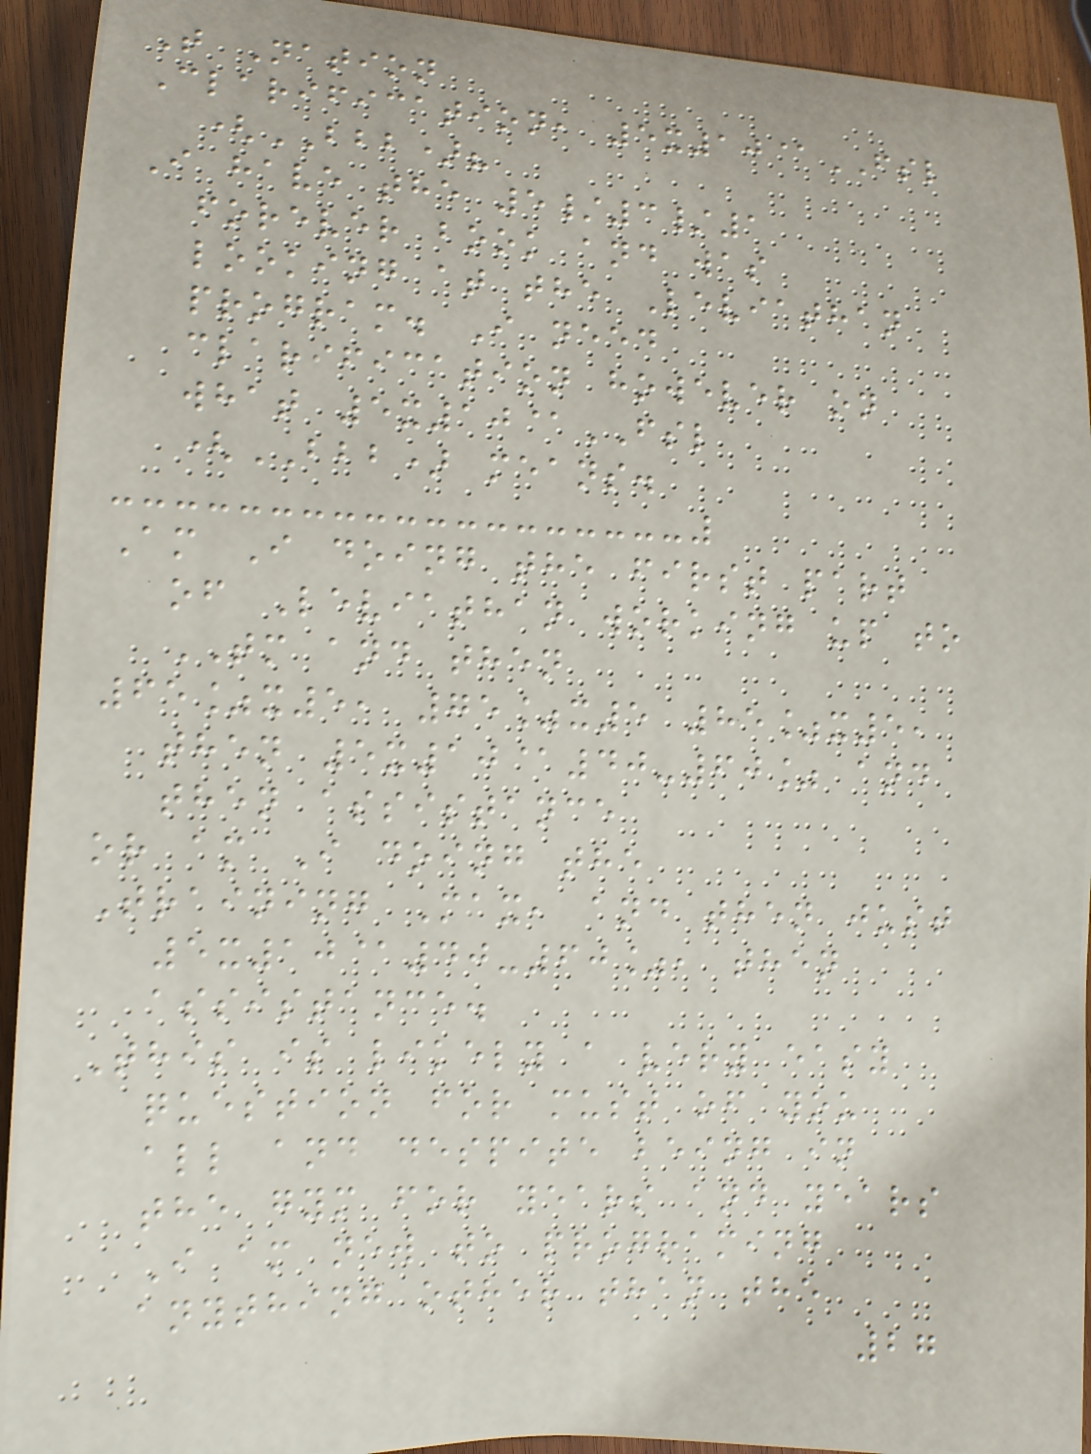T Nation
Clarification, 5x10@FSL
(BBB)?
I have the 5/3/1
forever book and was
looking at the Leviathan
program. I need
clarification however on
what 5x10@FSL
(BBB) means.
Am I doing the first part
of Leviathan working up to
TM and then
65%x5, 75%x5 85%x5,
then 5x10@40-60% and
then assistance
or am I doing the
Training Max, and then just
5x10@40-60%, then
assistance.
This is likely a very easy
question for must of you
all and despite being in
the gym for years and years
I am new to programing
anything other than the
27
